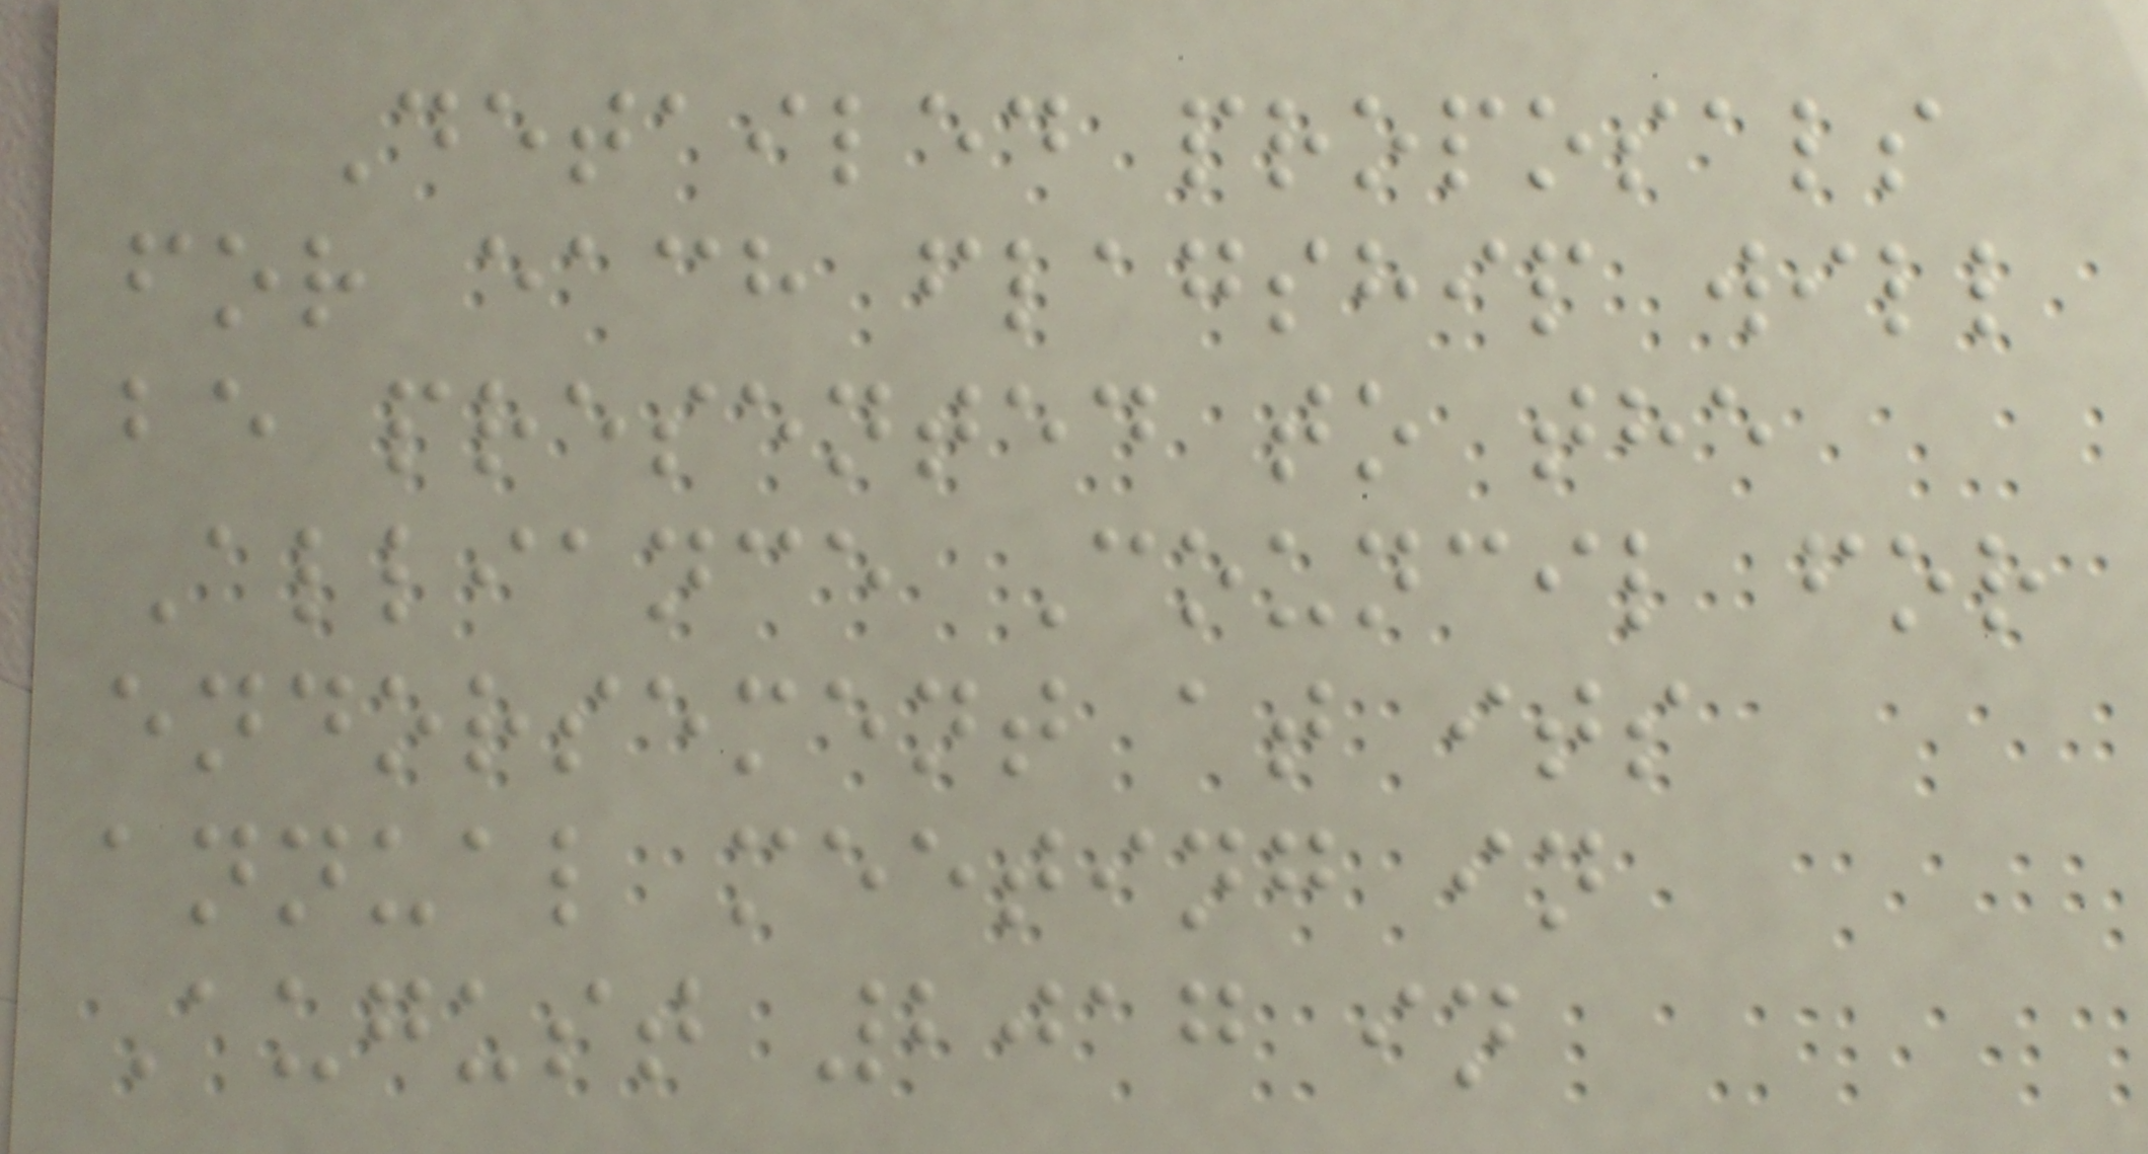Detailed proposals
for each flagship will
be presented to the
Alliance Council for
endorsement at its
annual meeting in
August 2017 in
